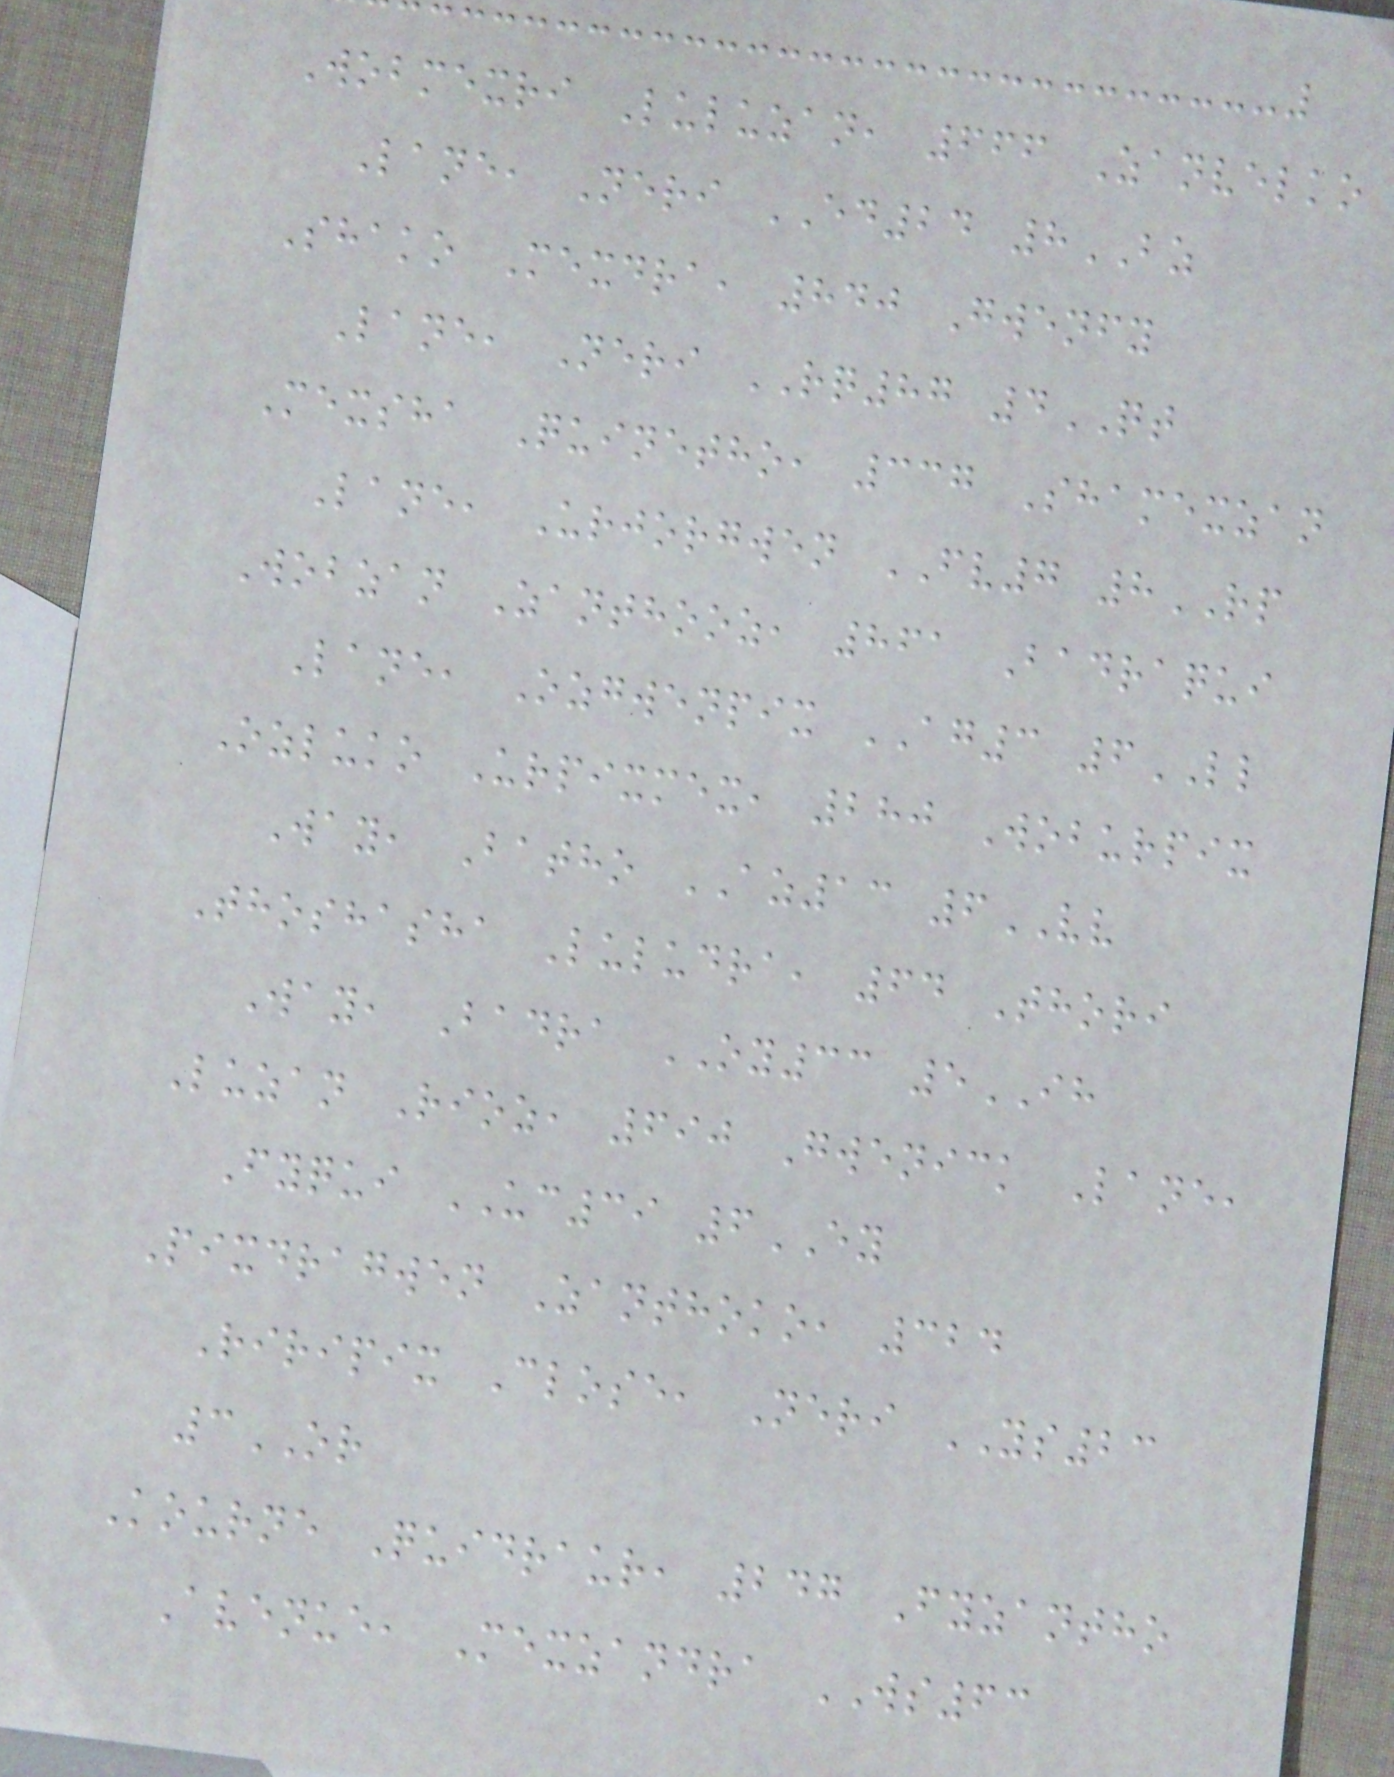Wobmexri Luluzan, 666 Zanvelko
Lane, Neri ED24 8BZ
Shako Mexdra, 840 Gwenfy
Lane, Neri RQ87 4QT
Mexsha Quinetho, 337 Shamexzan
Lane, Urjorgwen FV7 8RP
Wobzan Zanthooz, 861 Badraqui
Lane, Ozgwenpix AG3 6LL
Ozluko Urpixmex, 280 Woburpix
Way, Batho AZ13 6VV
Thoshasha Luludra, 64 Thori
Way, Badra OY33 5IH
Luzan Rioz, 690 Gwenick Lane,
Fyqui UC39 6EY
Pixdragwen Zanthoko, 324
Riripix Close, Neri YS23
3OR
Kourne Quidraur, 247 Fyzantho
Avenue, Mexzandra WS63
